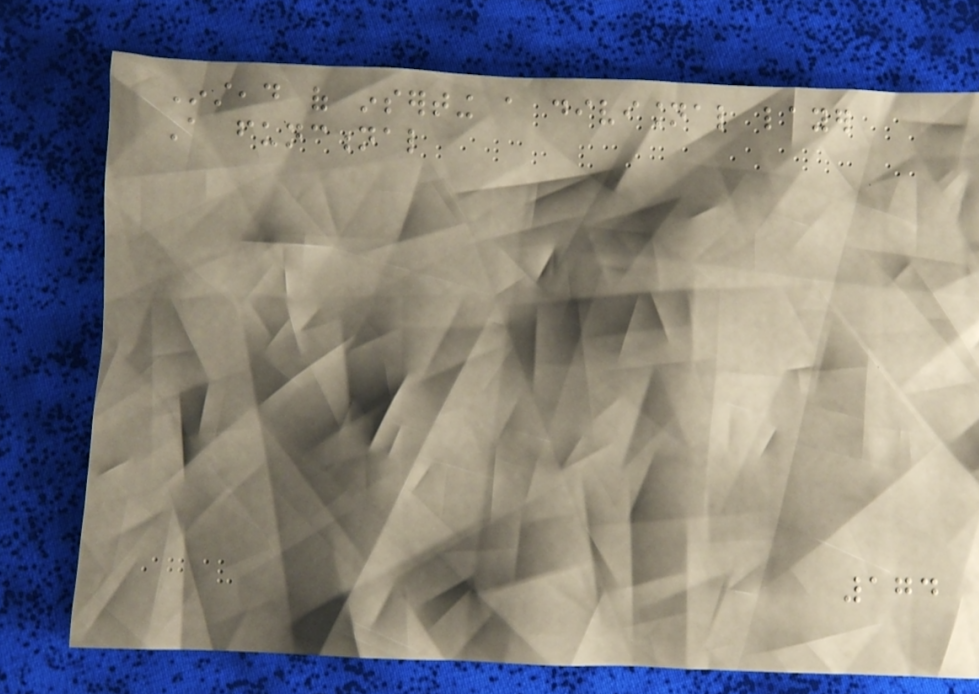Instead of inserting a divisional layer
A functional
174
